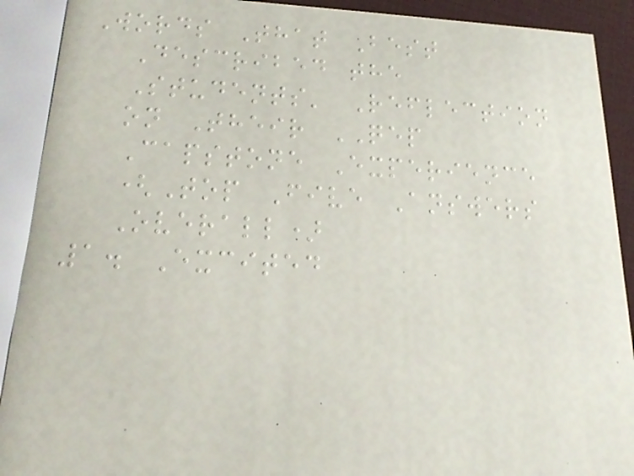Words That Best
Described the
Students' Reflection
on Their QEP
Capstone Experience
(Top Five Answers
Overall)
1. Excited
